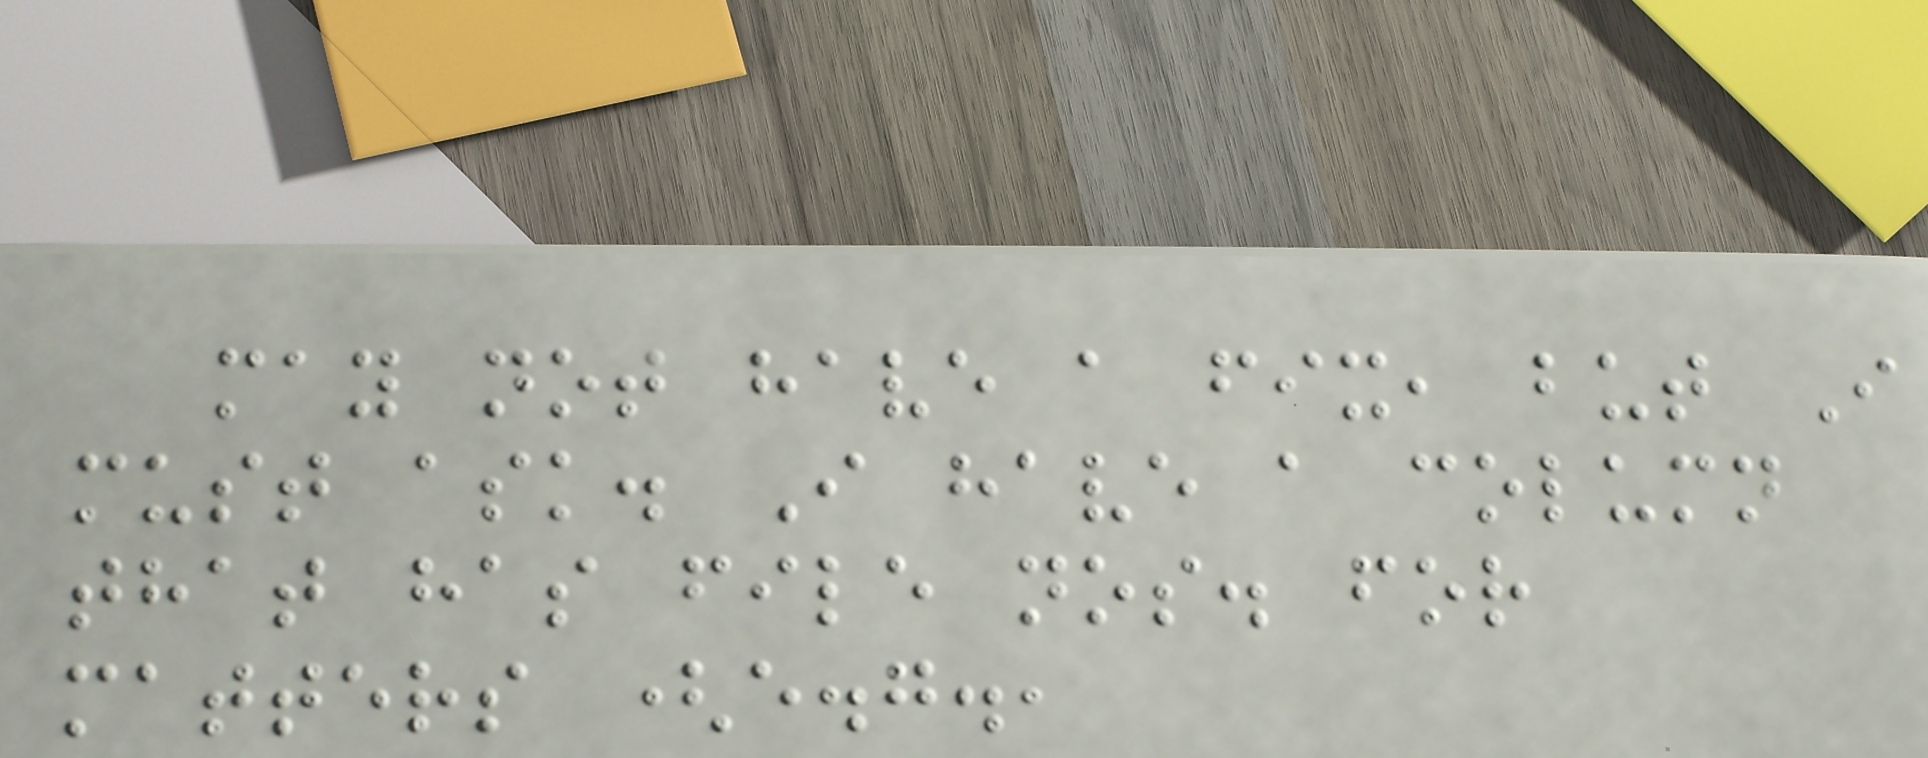may not have a fix, but I
must ask. I have a column
that has file nos. for
matters (e.g.,
